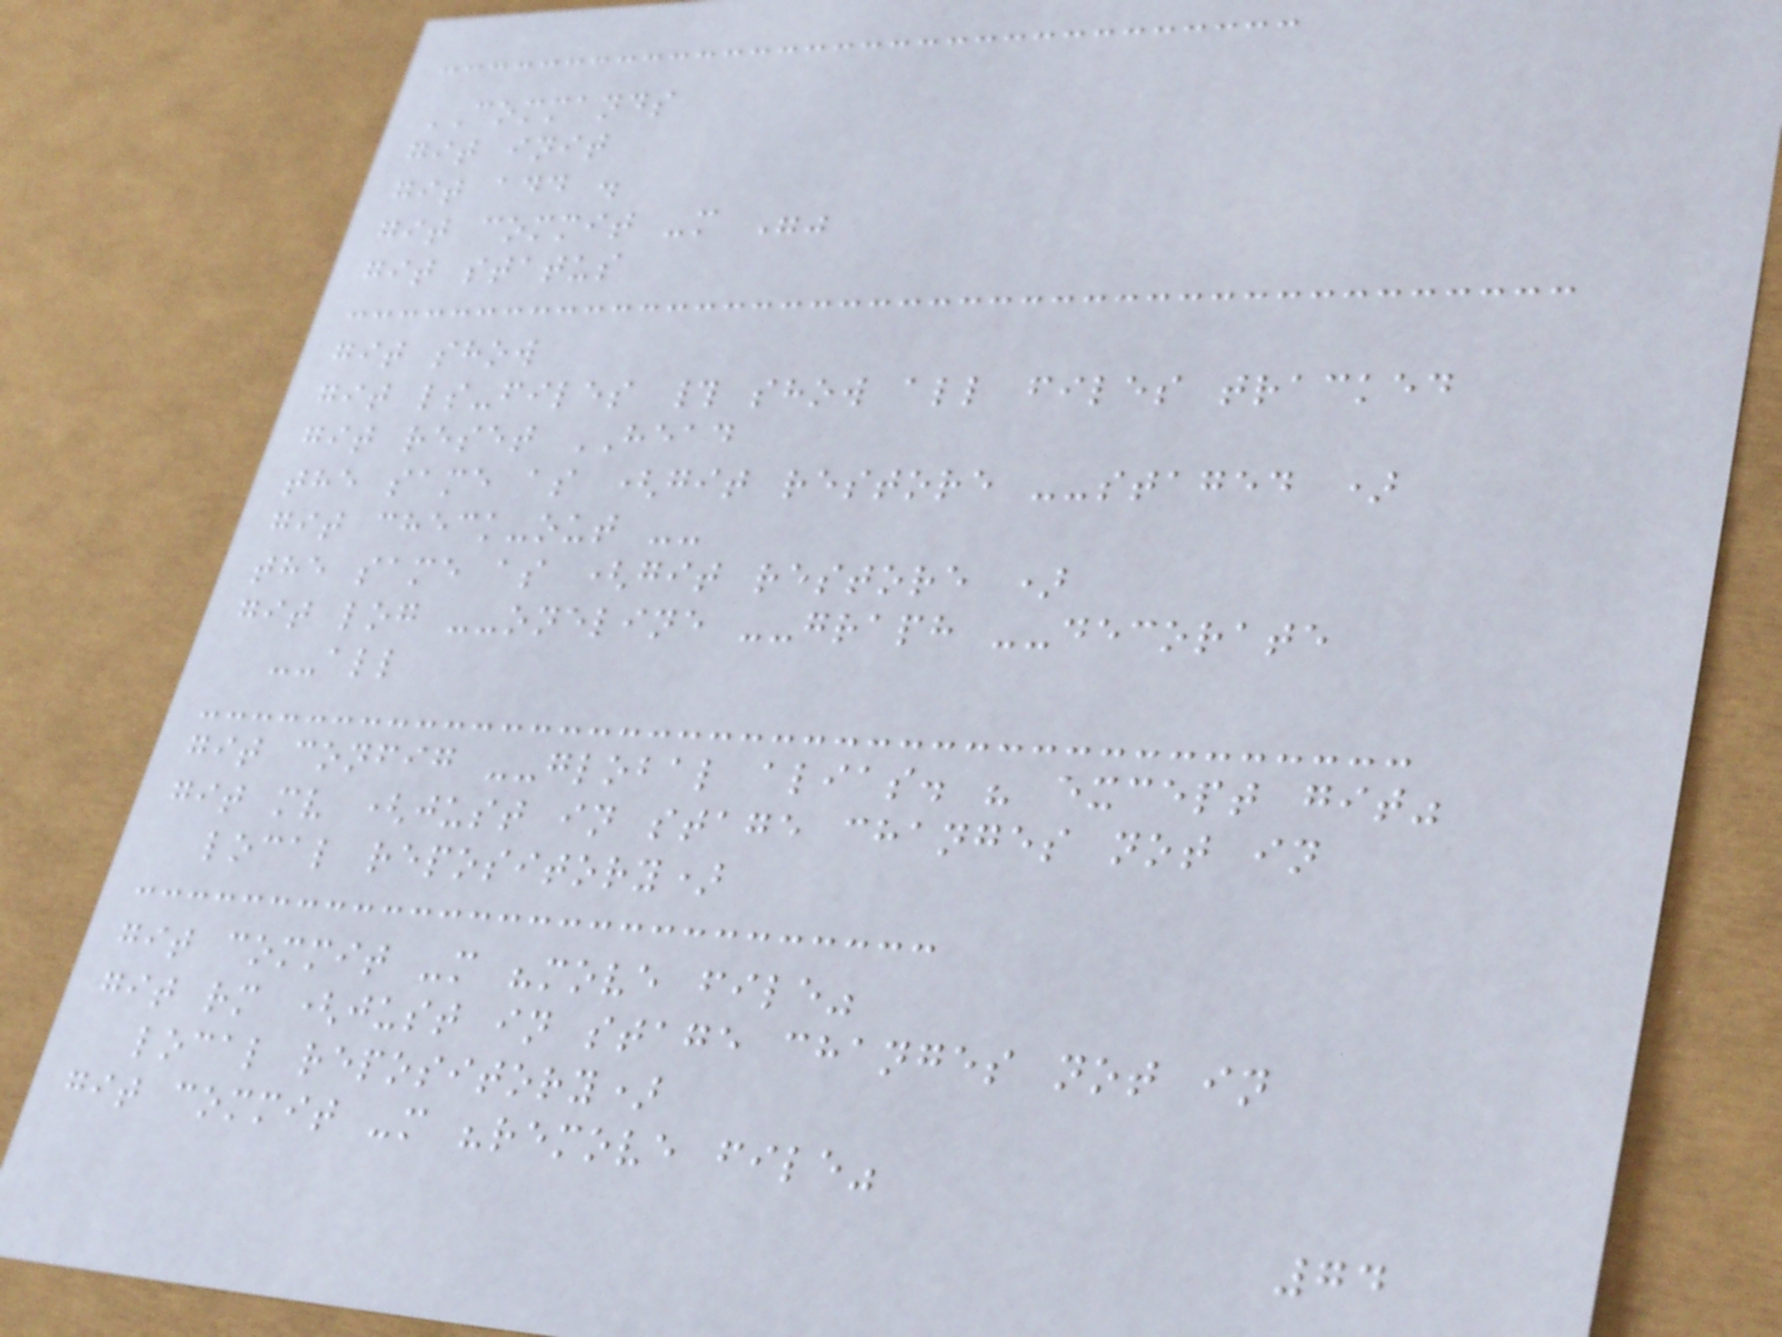COMMANDS
git init
git add .
git commit -m ""
git status
git show
git ls-files # show all files tracked
git reset HEAD
the same as (git restore --staged )
git check-out --
the same as (git restore )
git log --oneline --graph --decorate
--all
git config --global alias. " except git"
git mv (just in stage changes not in
local repository)
git commit -m "move file"
git rm (just in stage changes not in
local repository)
git commit -m "remove file"
74
